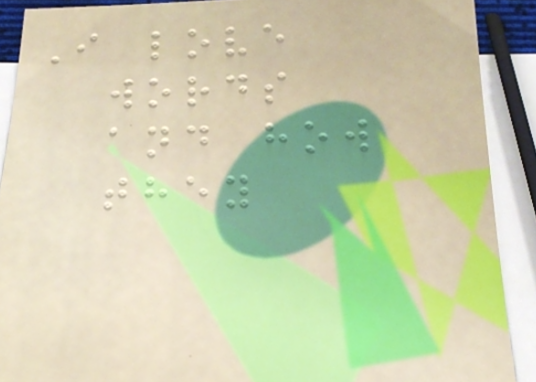I love
words
and how
they
